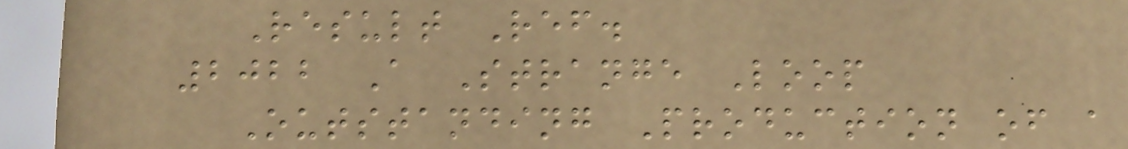Result Ref.
2022 A Strange Loop
Outstanding Production of a
